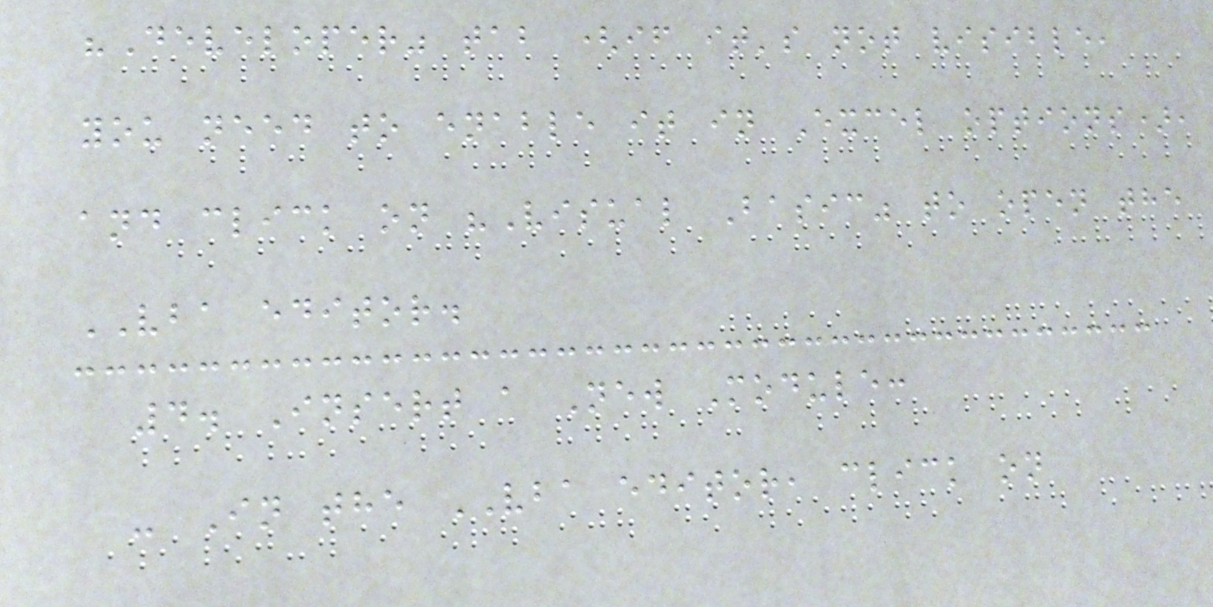"Developer" tab (if it's not visible,
you need to enable it in Excel options),
and click on "Visual Basic" to open the
VBA editor.
4. Insert a New Module:
- In the VBA editor, click on
